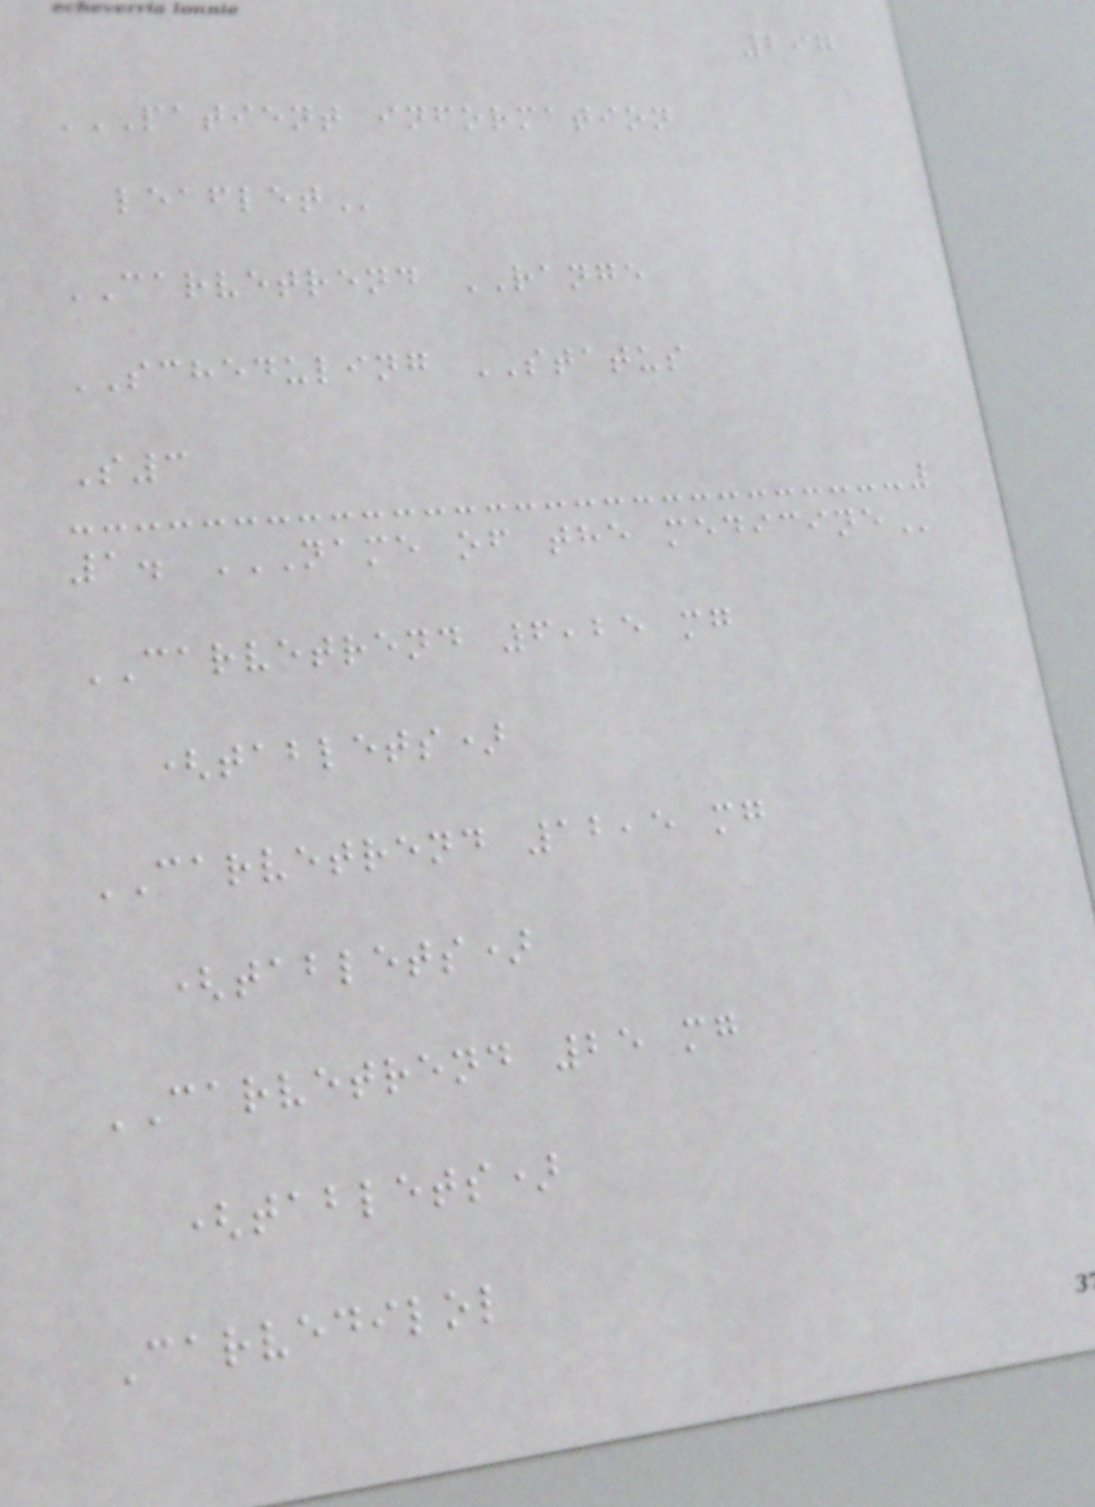297
PATIENT INFORMATION
LEAFLET
CARVETREND RANGE
SCHEDULING STATUS
S3
1. NAME OF THE MEDICINE
CARVETREND 6,25 mg
(tablets)
CARVETREND 12,5 mg
(tablets)
CARVETREND 25 mg
(tablets)
Carvedilol
